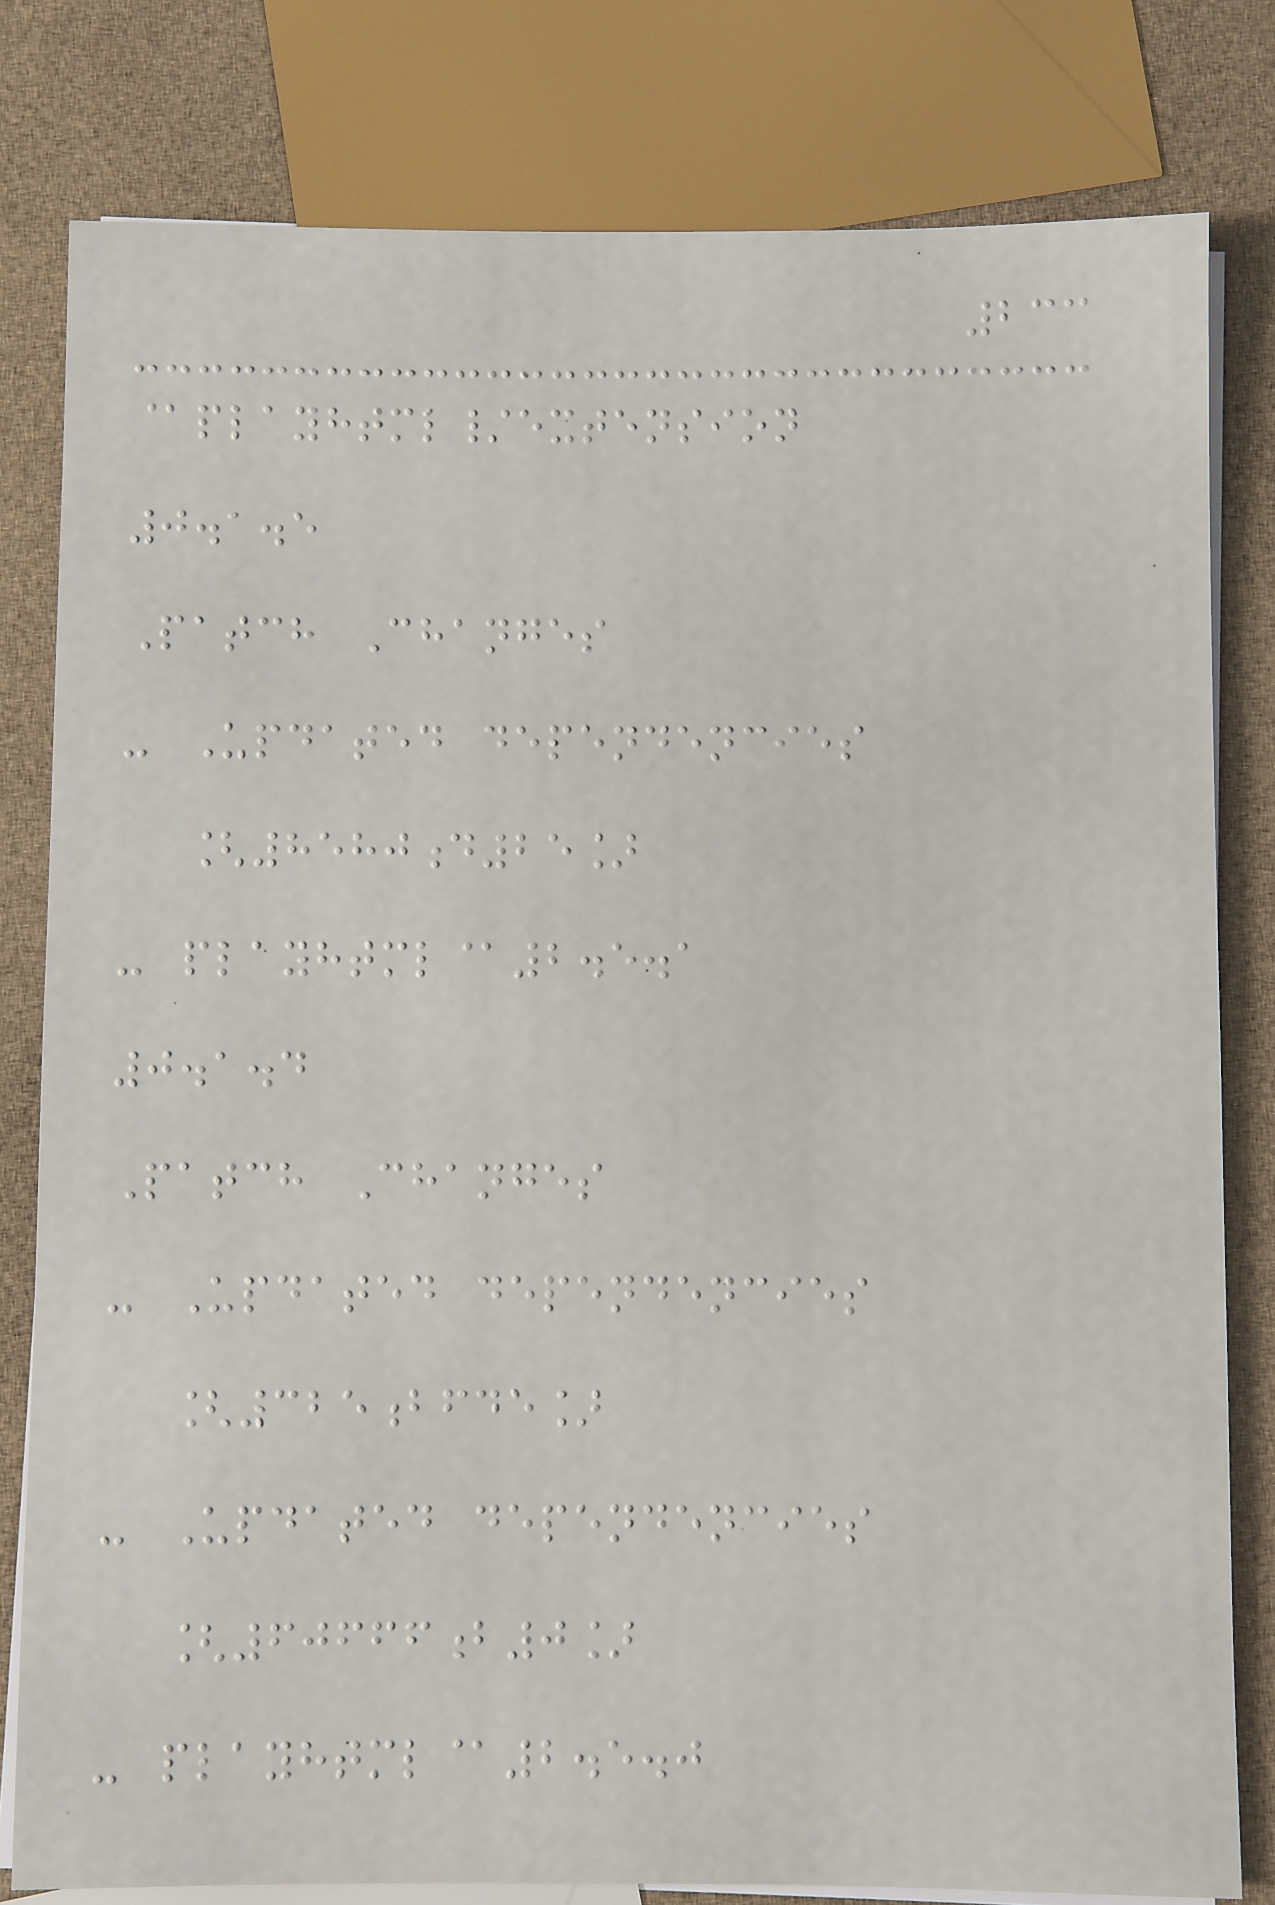233
@playhtml/extension
0.1.5
Patch Changes
- Updated dependencies
[8580d25]
- playhtml@2.5.1
0.1.4
Patch Changes
- Updated dependencies
[325bfde]
- Updated dependencies
[60666b0]
- playhtml@2.5.0
